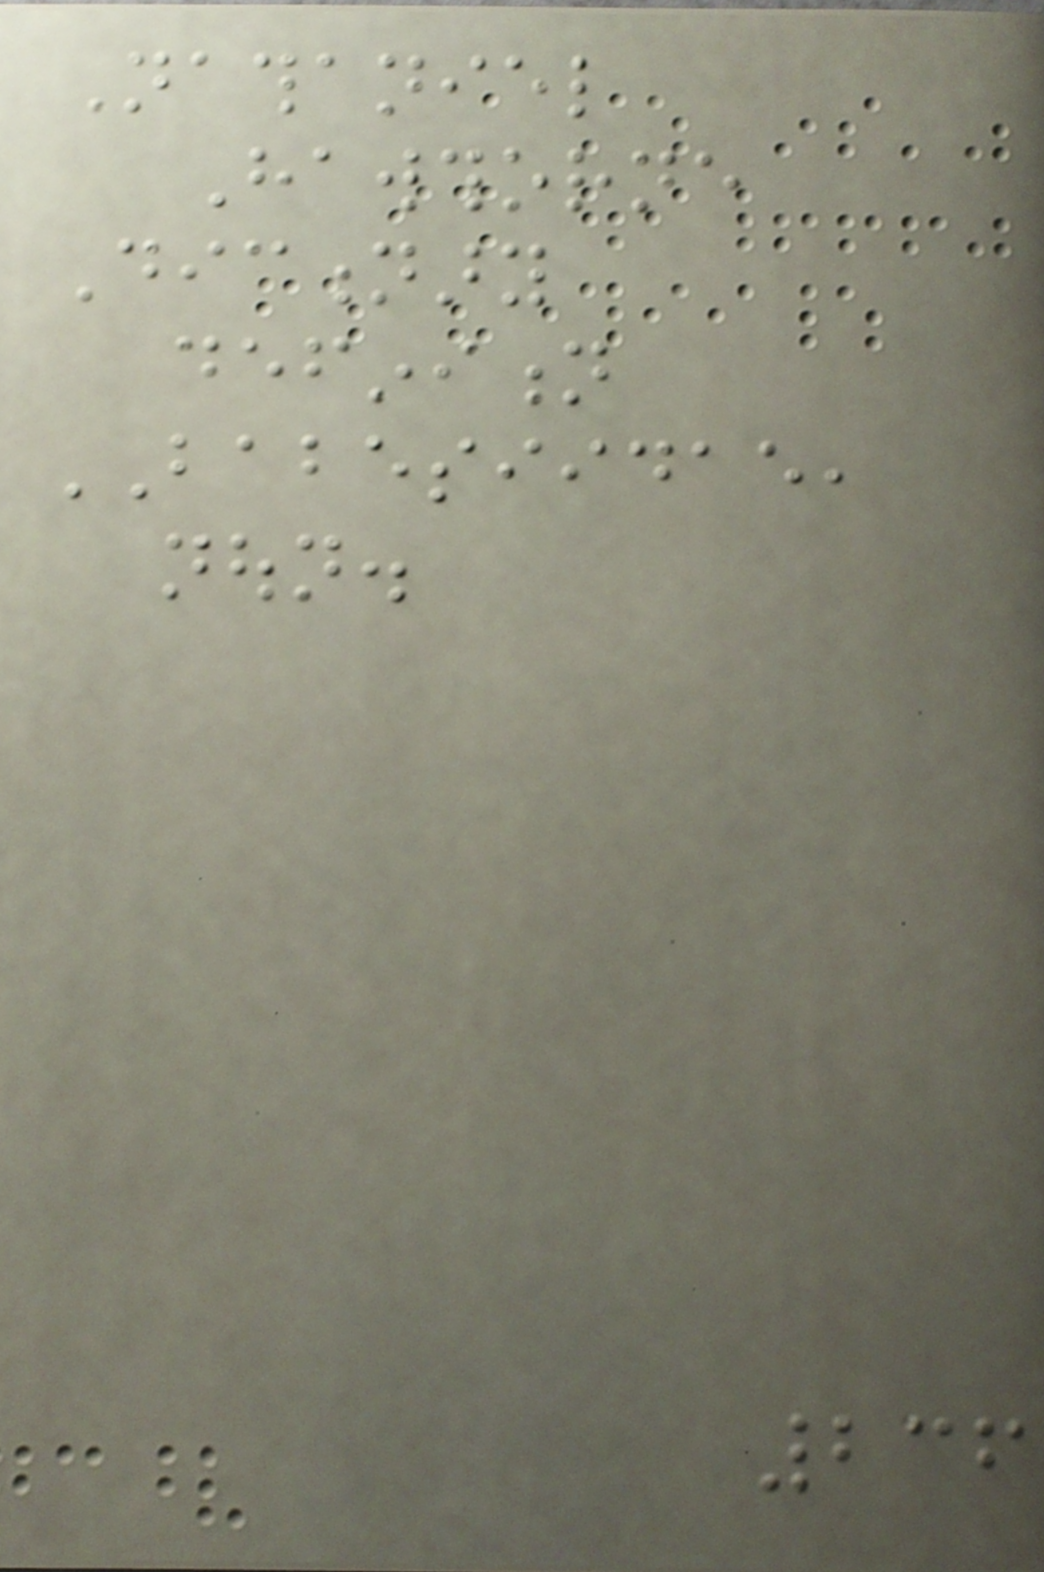Nathaniel
Hawthorne
Dictionary
definition
BABESIIDAE,
noun.
236
